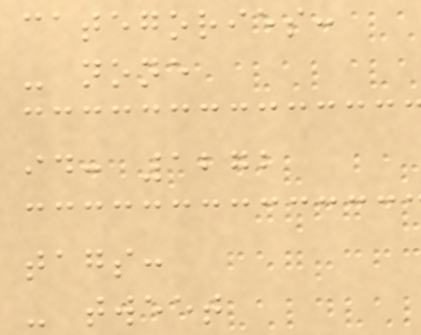categories:
- none
id: 1272
tags:
- tweet
